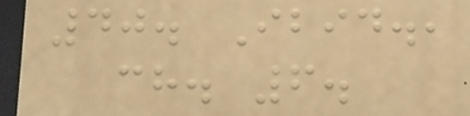40. Ibid.,
ch. 6.
